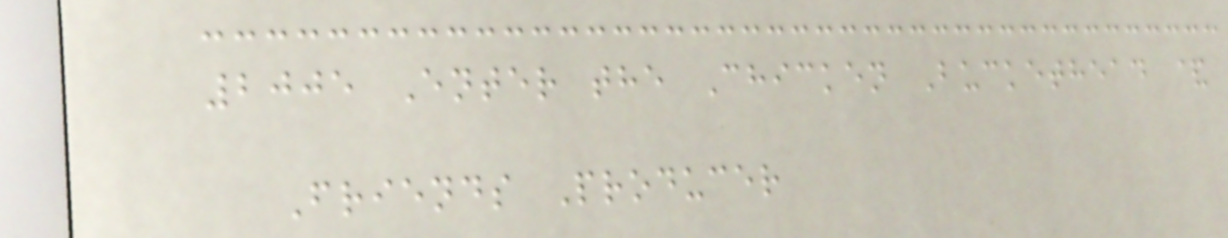2005 Enter the Chicken Buckethead &
Friends Producer
